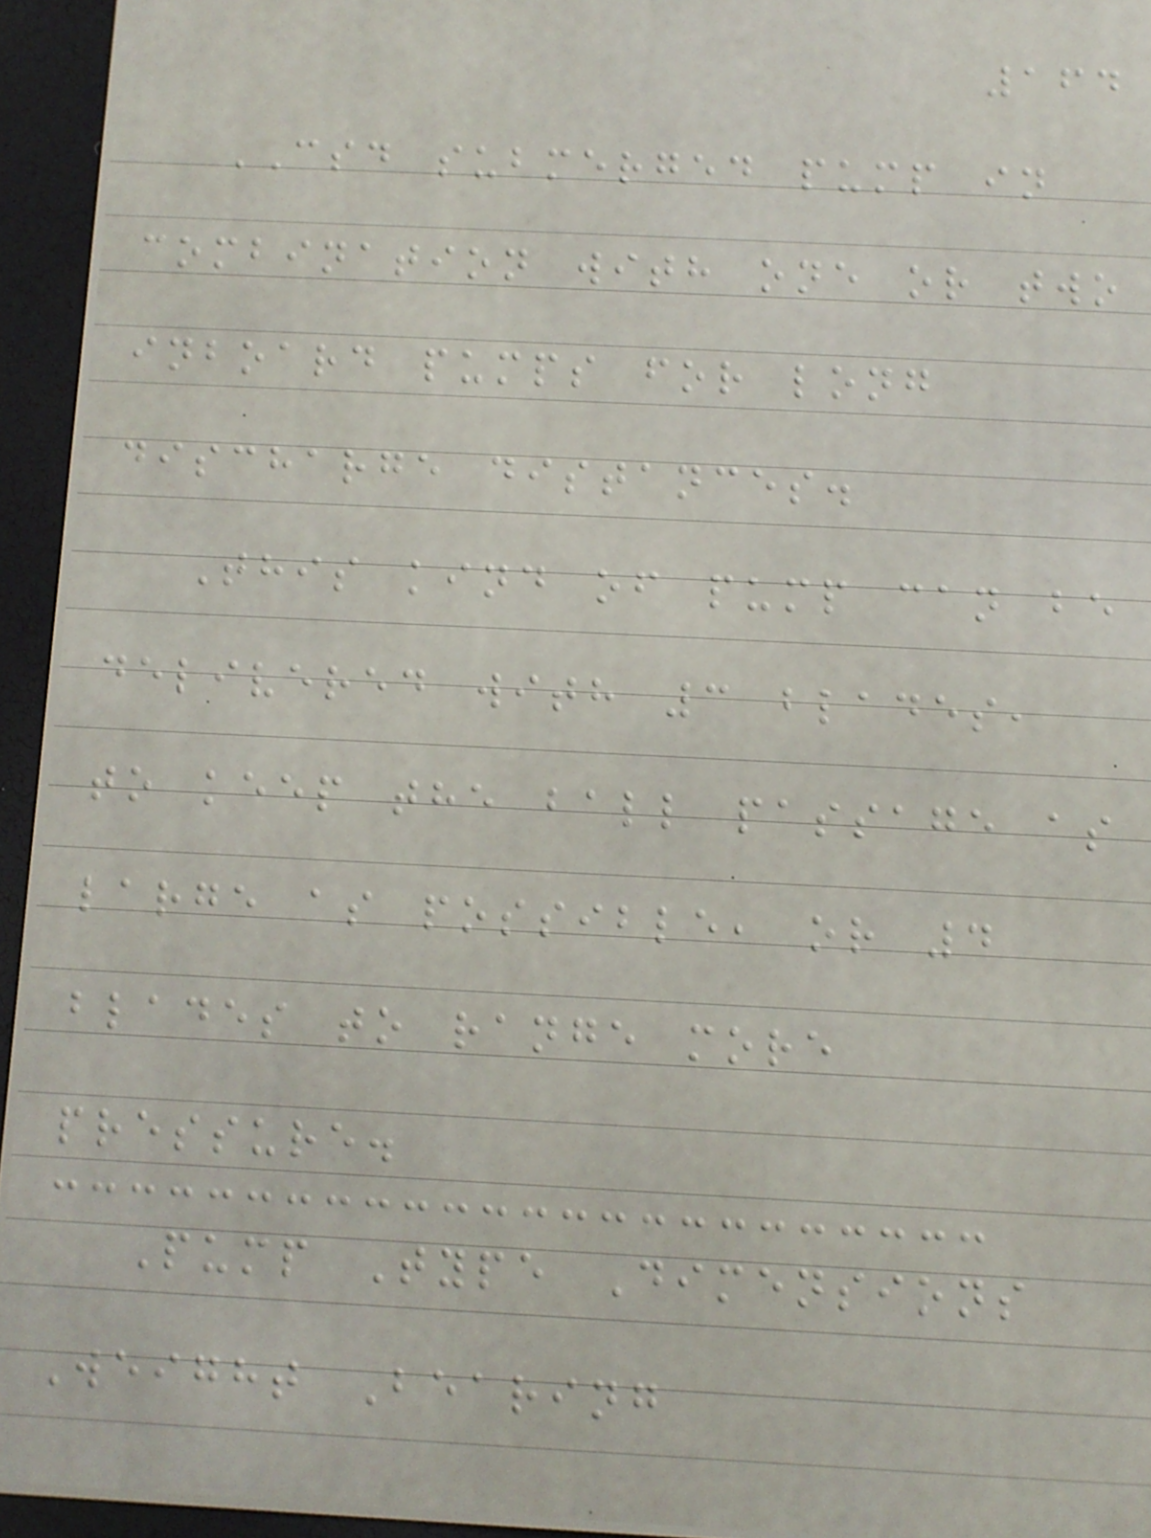164
CSD submerged pump in
combination with one or two
inboard pumps for long
discharge distances.
This kind of pump can be
delivered with 3 blades,
to keep the ball passage as
large as possible, or 4
blades to range more
pressure.
Pump Type Dimensions
Weight Bearing
